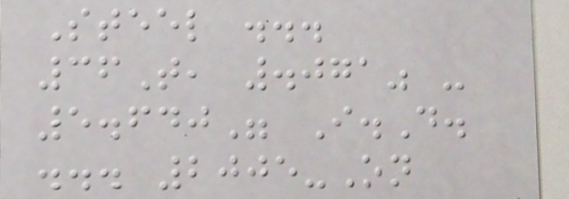Steel ...
36T, .071" -
5.640" I.D.
... 2005-On
